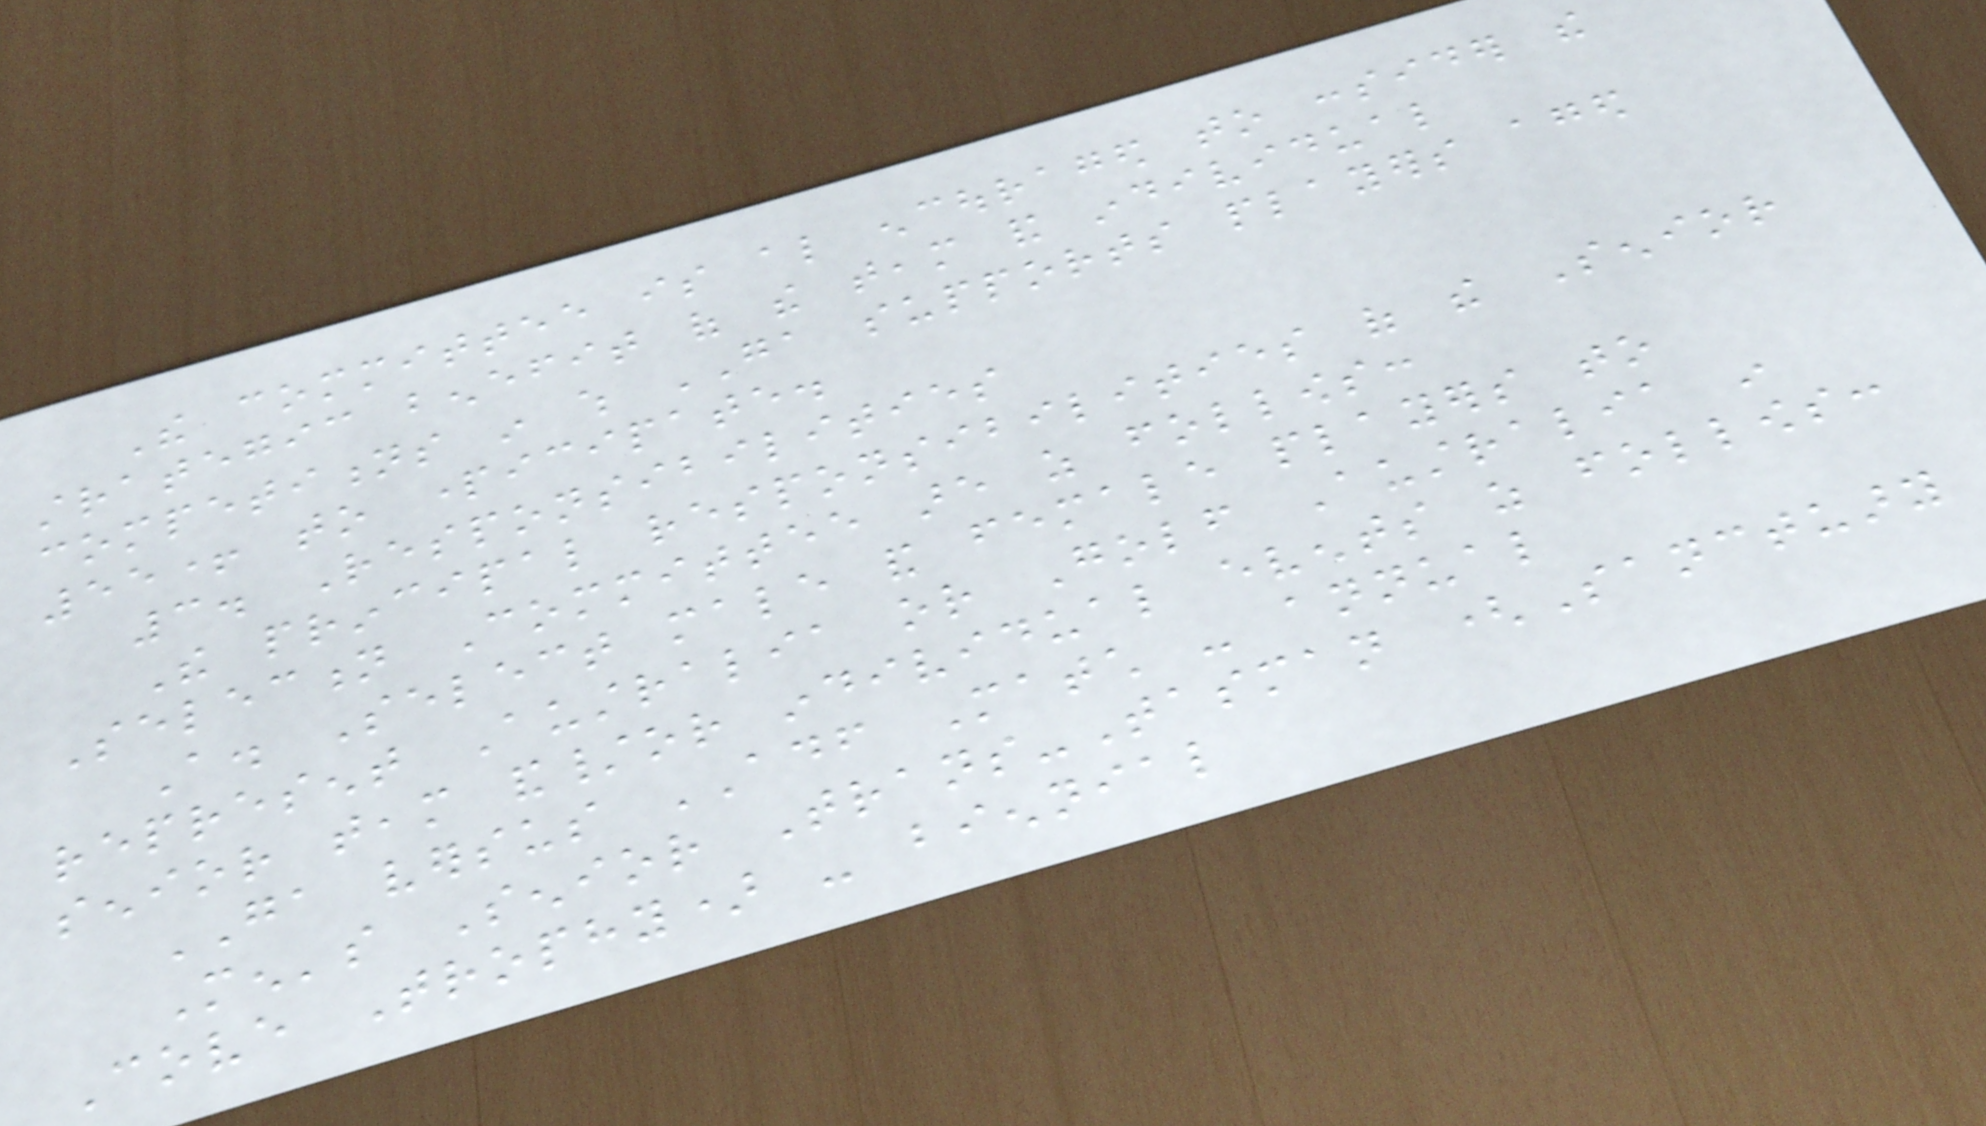The committee is also encouraged to consider the
strategic benefit of the team and individual
competitions in which GA supports players aged
55+ to participate.
3. Responsibilities
The principal responsibilities of the Senior
Selection Committee are as follows:
A. Select male and female players to
represent Australia or Golf Australia in
senior team and/or individual events as follows:
GA versus ADF Match - annual
Men's Senior Trans-Tasman (Sanctuary
Cove Trophy) - biennial
